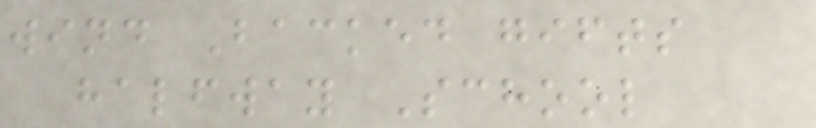wind Backed gifts
halfway School
